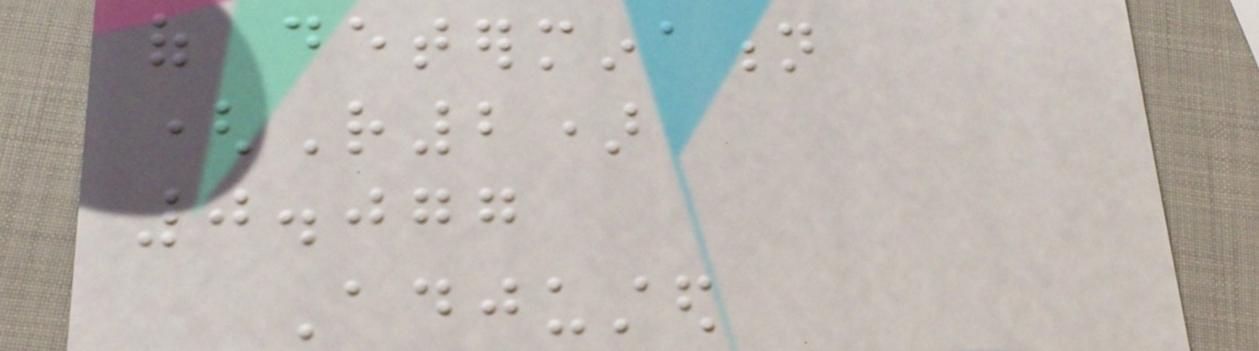of determination
(R2)
0.077
Adjusted
